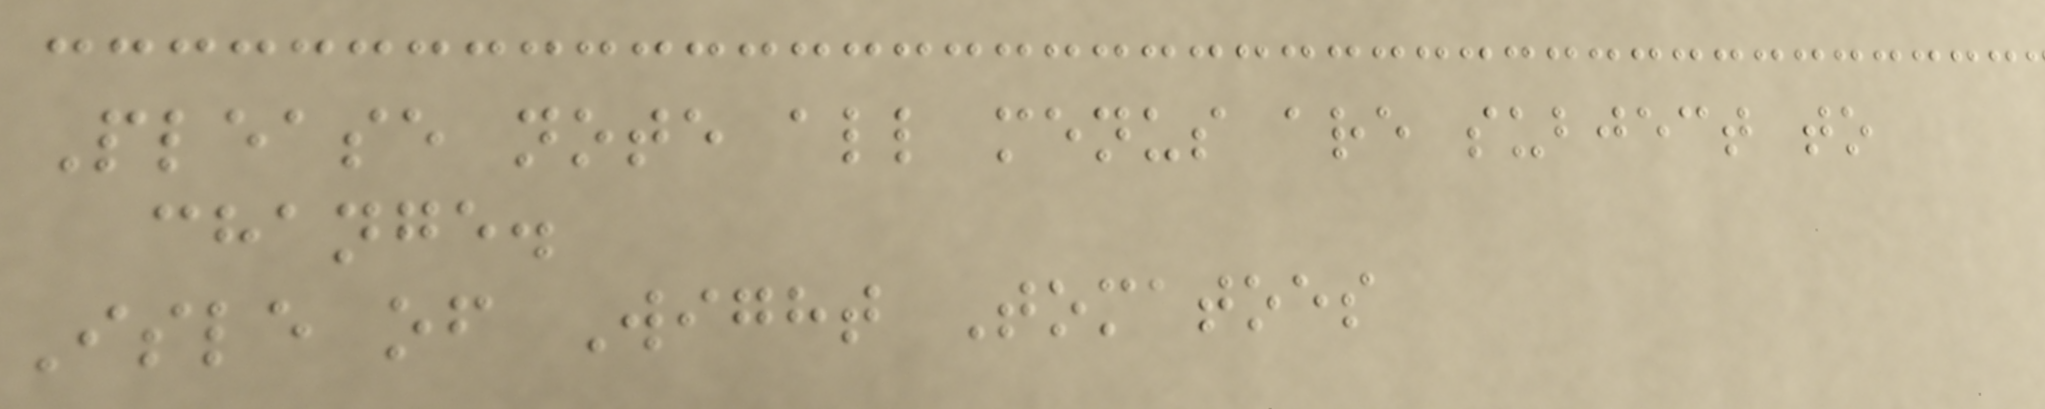Please note all menus are subject to
change.
Isle of Wight Tomatoes
